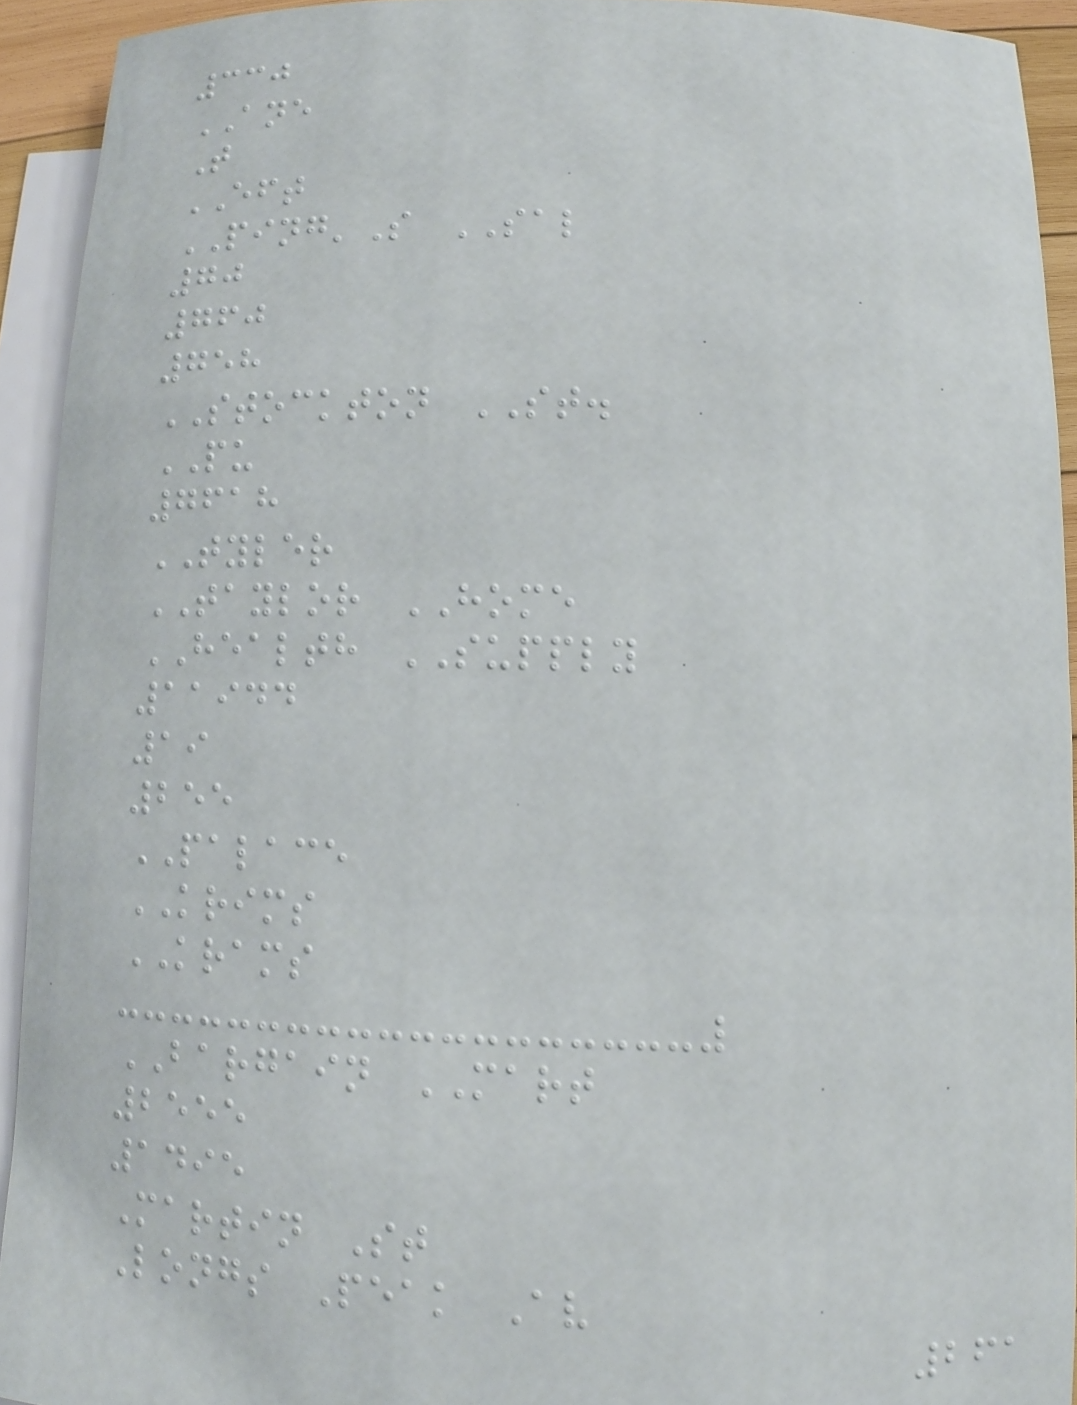330
ANE
T
EFT
PING'S SAL
70
760
758
STOCKTON ST.
PU
7618
TYLER
TAYLOR HOME
HEALTH SUPPLY
11944
19
255
PALACE
KRIMS
KRAMS
BARGAIN MART
2555
1495
Martin St
Longs Peak Av
261
